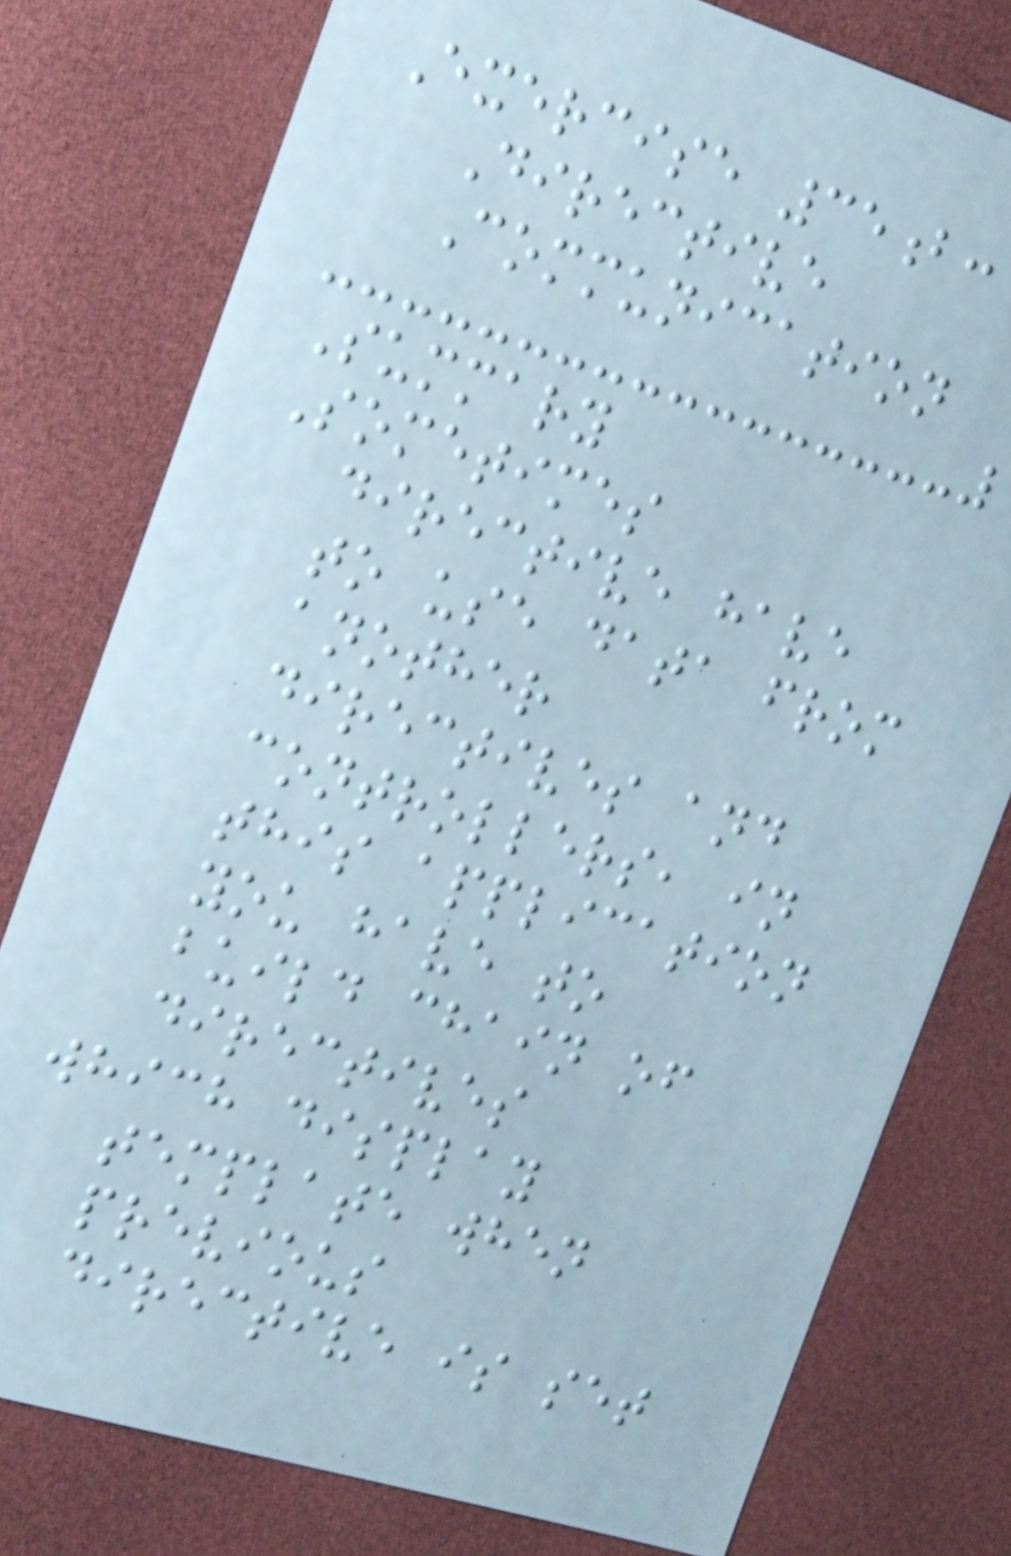Exercise 35b:
Directive
Communication
Summary
Sometimes
directive have
to use data from
another
directives and
controllers, in
this application
you have to
build chain of
directives
which display
template when
previous
directive is set
